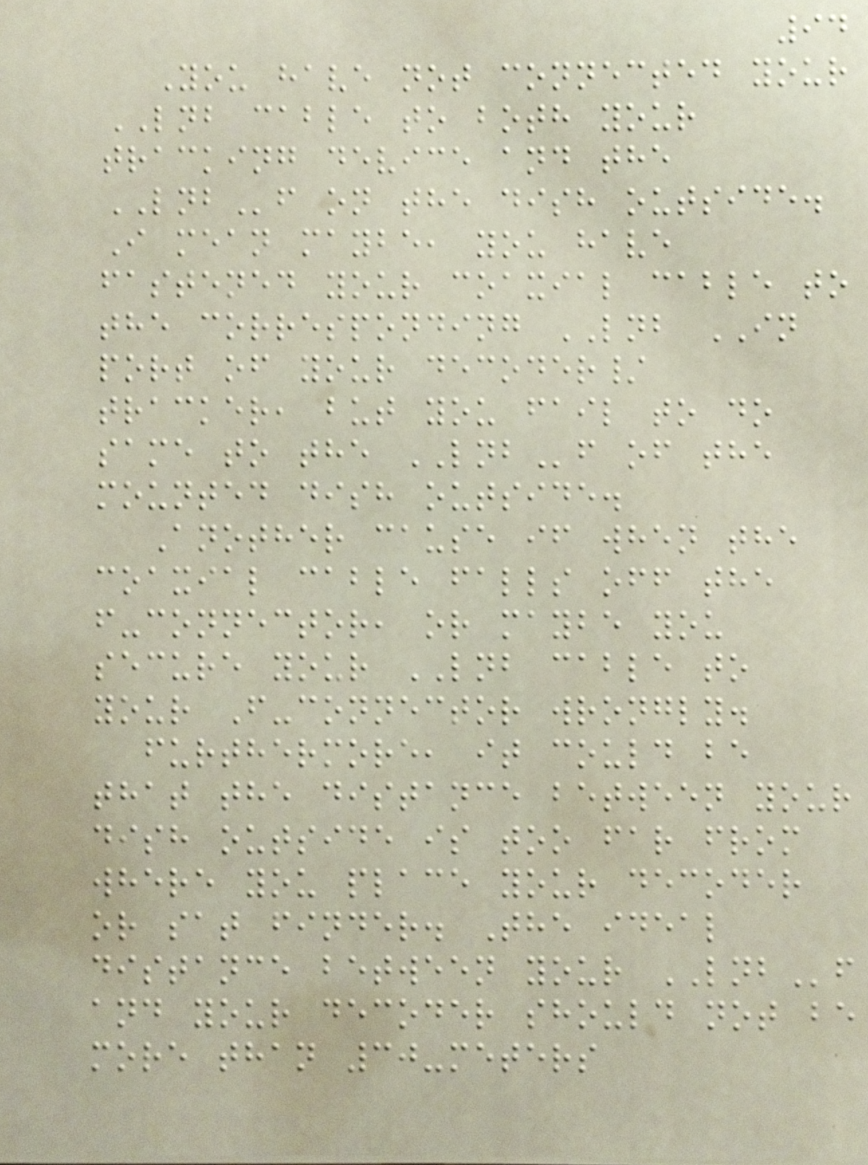94
You have not connected your
LNB cable to both your
tracking device and the
LNBf on the dish outside.
I mean maybe, you have
fastened your coaxial cable to
the corresponding LNB IN
port of your decoder/
tracker, but you fail to do
same to the LNBf of the
mounted dish outside.
Another cause if when the
coaxial cable falls off the
f-connector, or maybe you
secure your LNB cable to
your F-connector wrongly.
furthermore, it could be
that the distance between your
dish outside is too far from
where you place your decoder
or sat finder. The ideal
distance between your LNBf
and your decoder should not be
more than 30-meters
